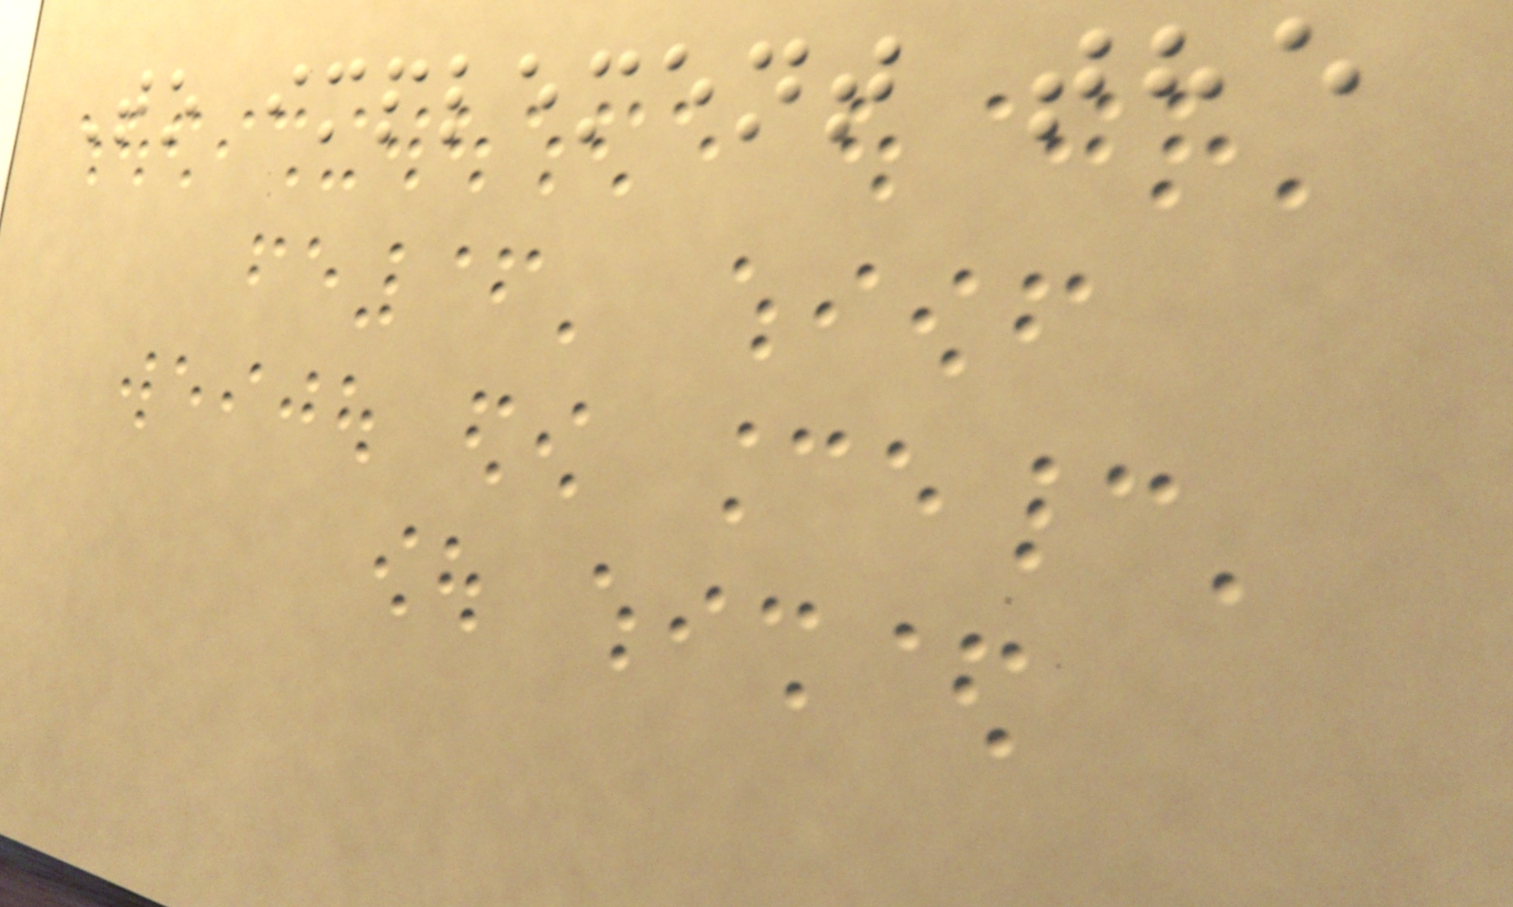To implement the
